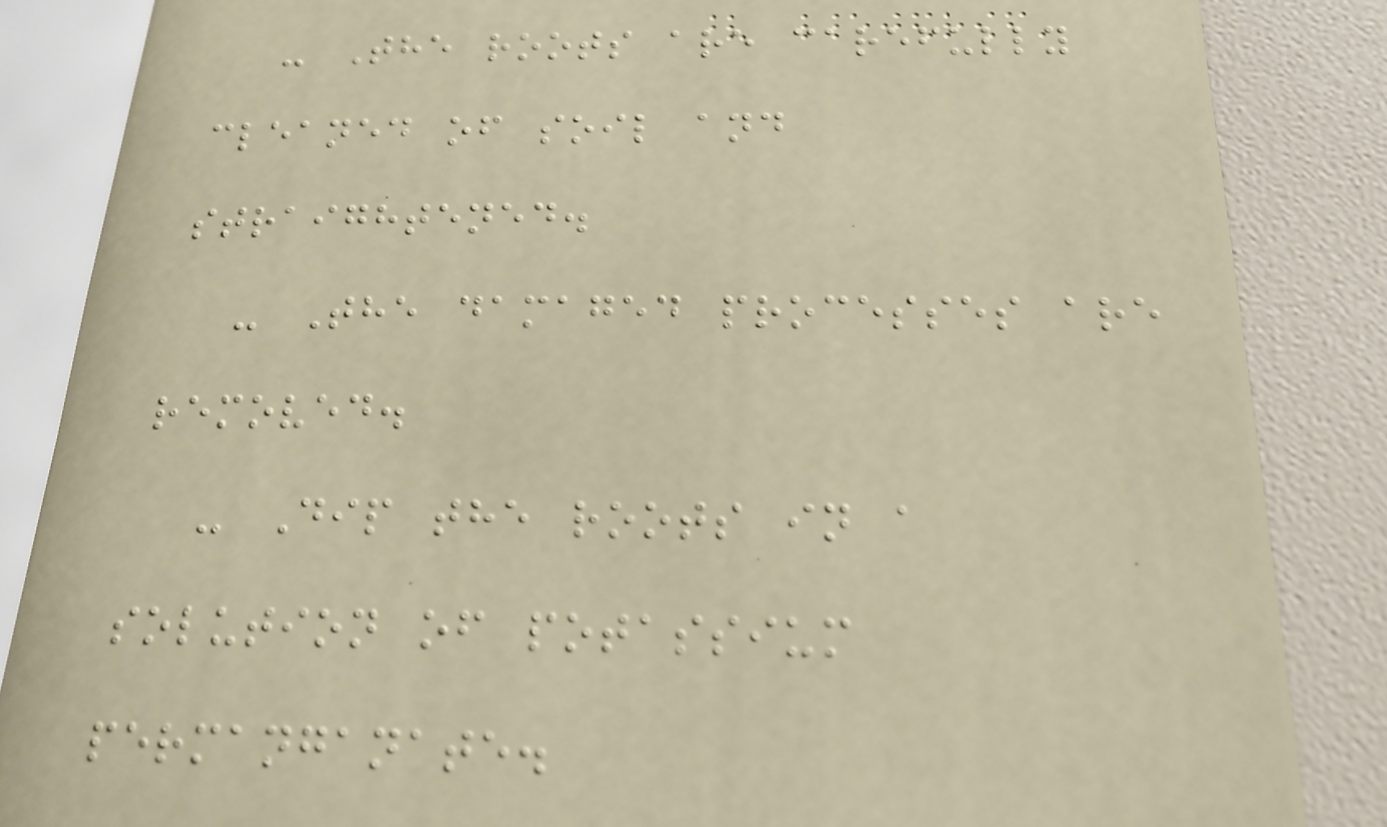- The roots are carefully
cleaned of soil and
straightened.
- The damaged processes are
removed.
- Dip the roots in a
solution of potassium
permanganate.
